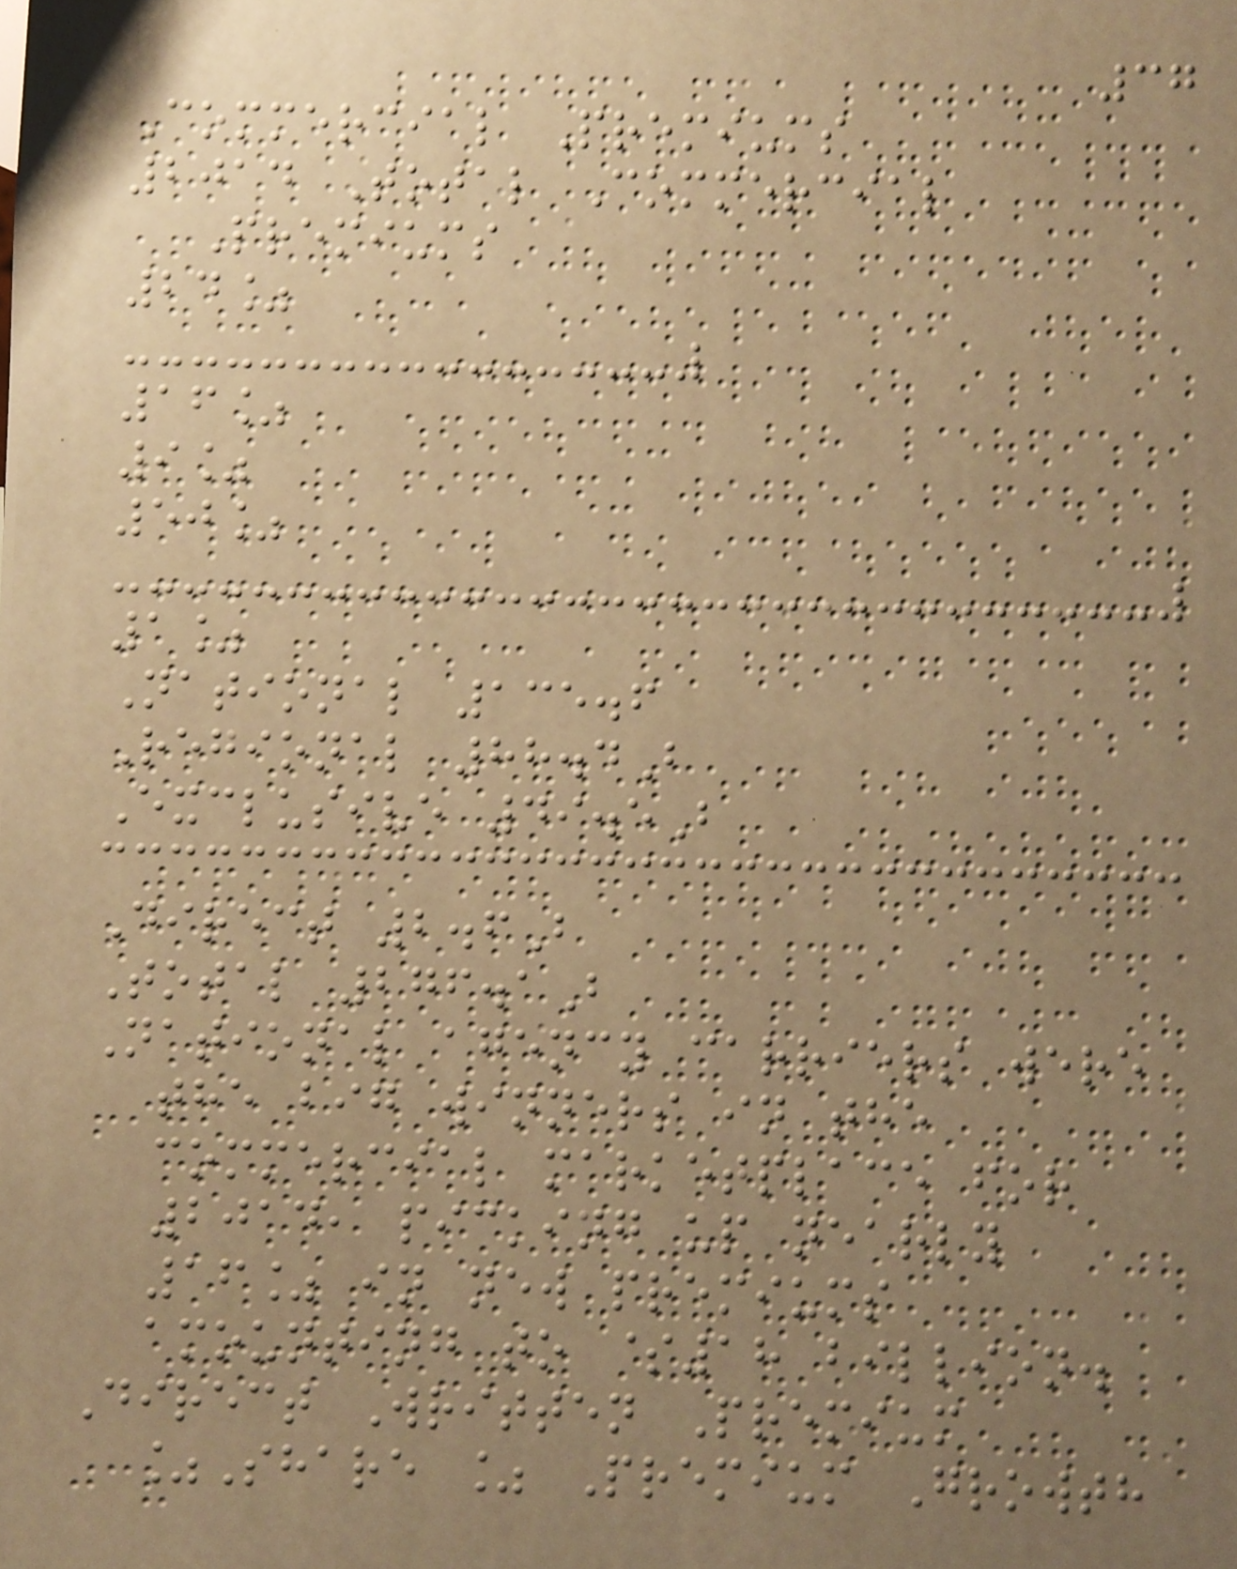37
Commercial Premiums
2014 Total Commercial
Premiums
24%
16%
9%
50%
1%
National 135.6
Regional 88.4B
Exclusive 49.5B
Direct 2.6B
Total 276.1B
National agency carriers were
the big winners in the
commercial marketplace for
2014, picking up nearly
16% in new premiums
amounting to $18 billion.
Direct Written Premium
%Share % Premium Growth
